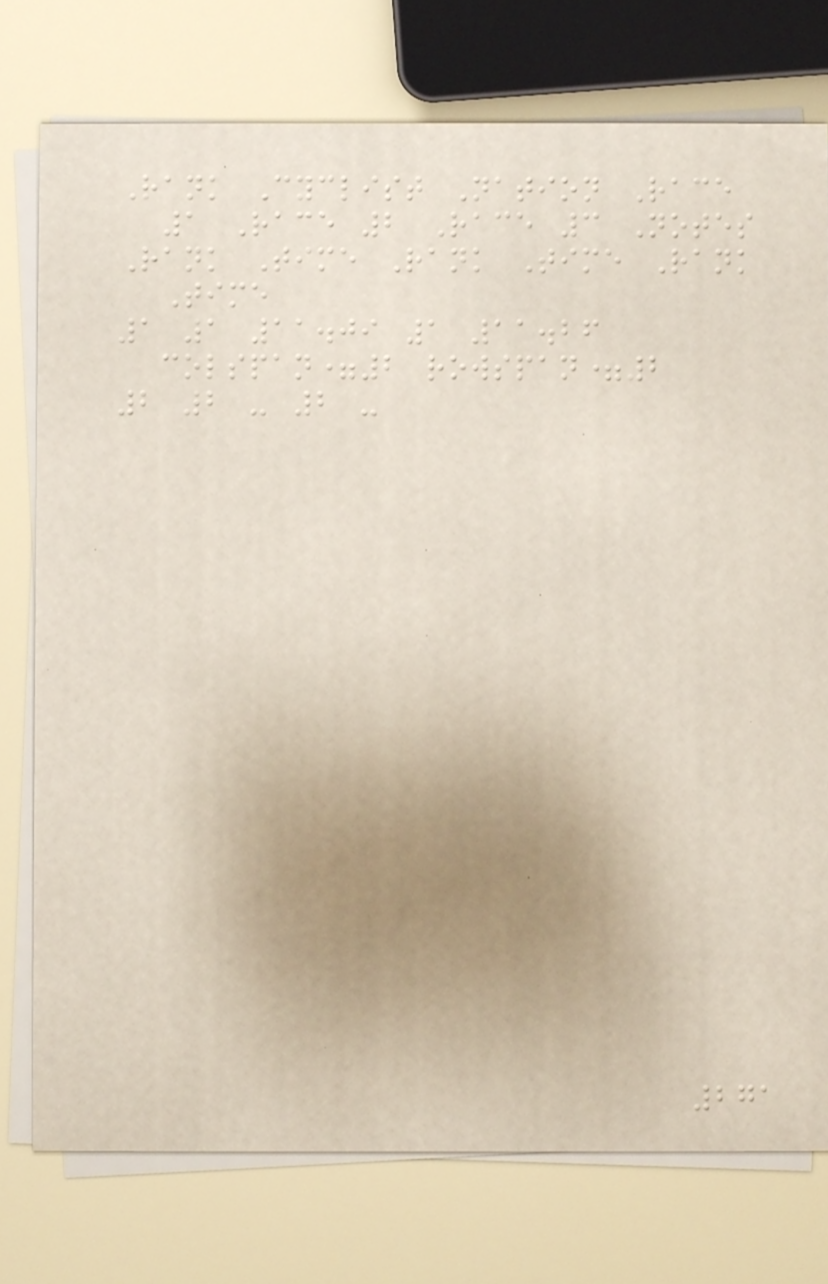Rank Cyclist Nation Race
1 Race 2 Race 3 Notes
Rank Time Rank Time Rank
Time
1 1 11.09 1 11.26
colspan=2 rowspan=2
2 2 - 2 -
271
